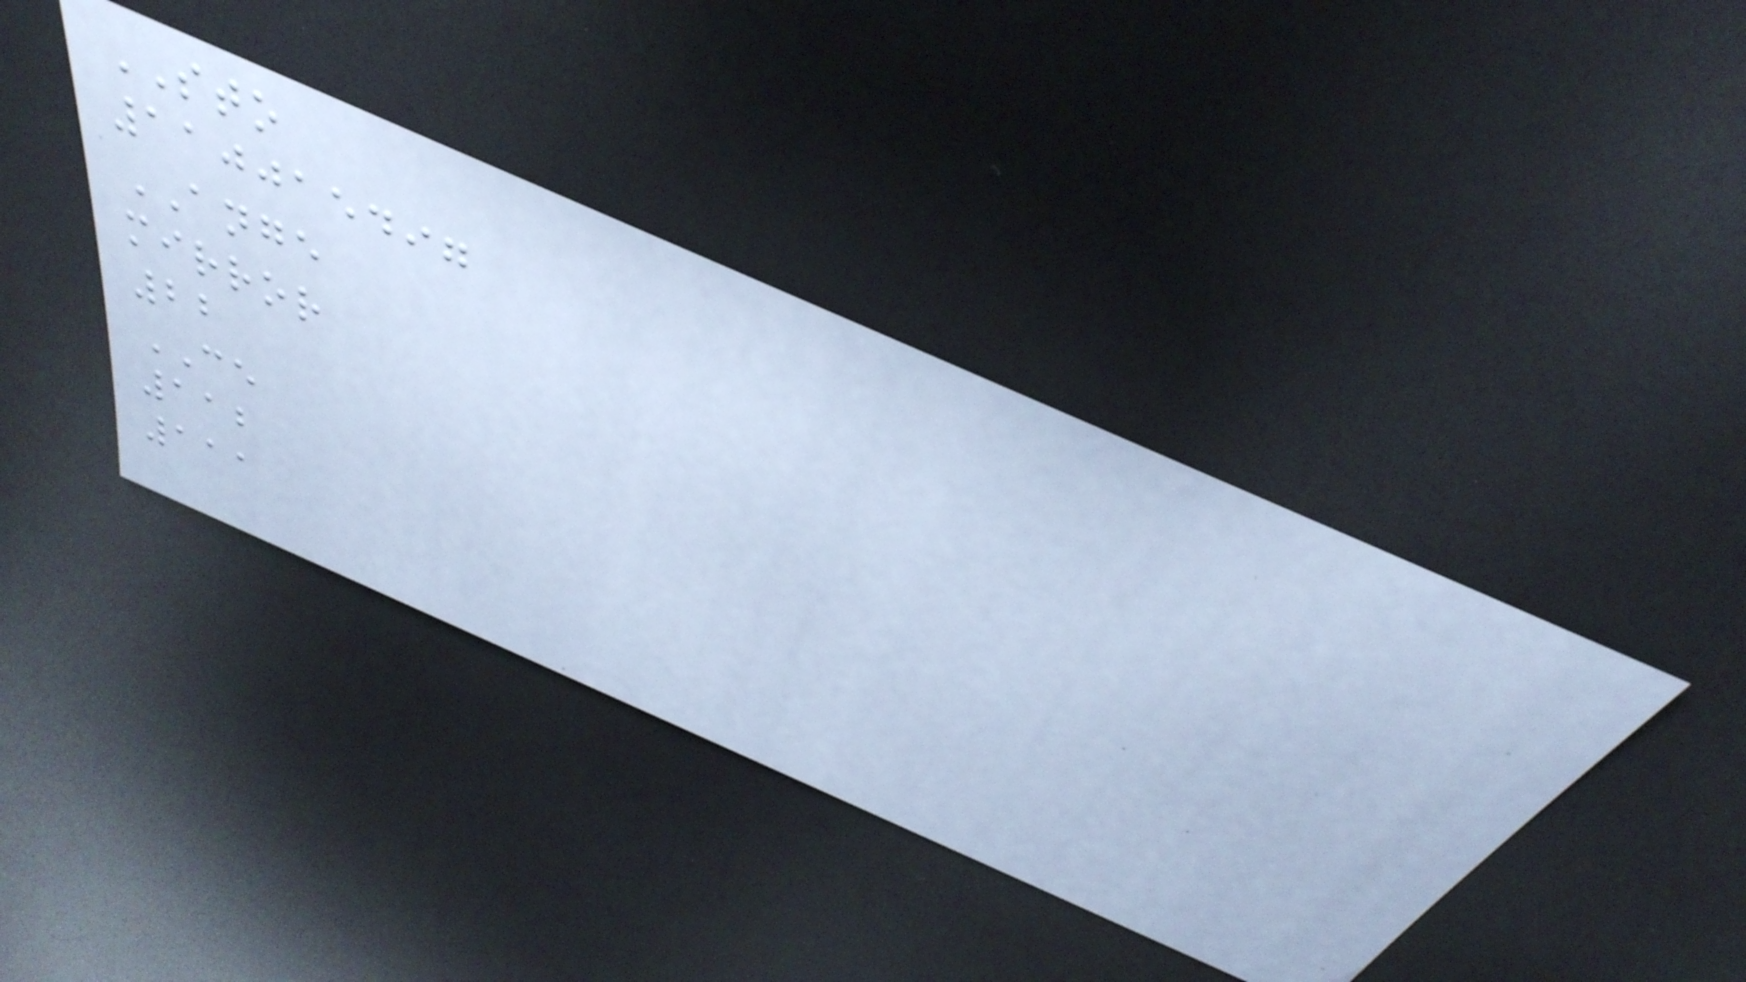STO
110015497
ANGE
mirror
22
CE
112
111
